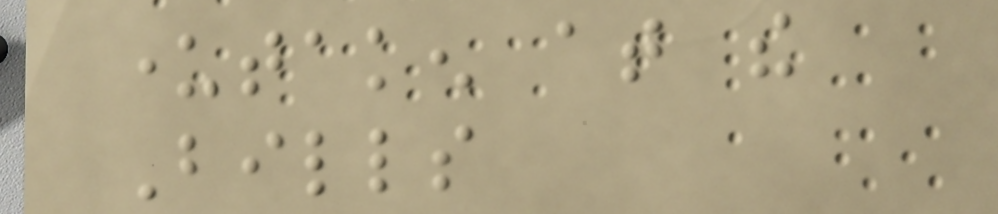undertaken at the
Bills
